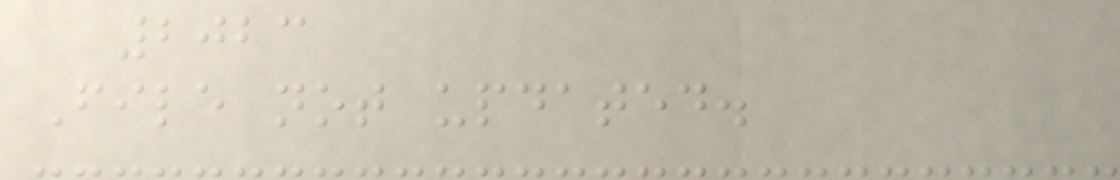2023
File not updated.
